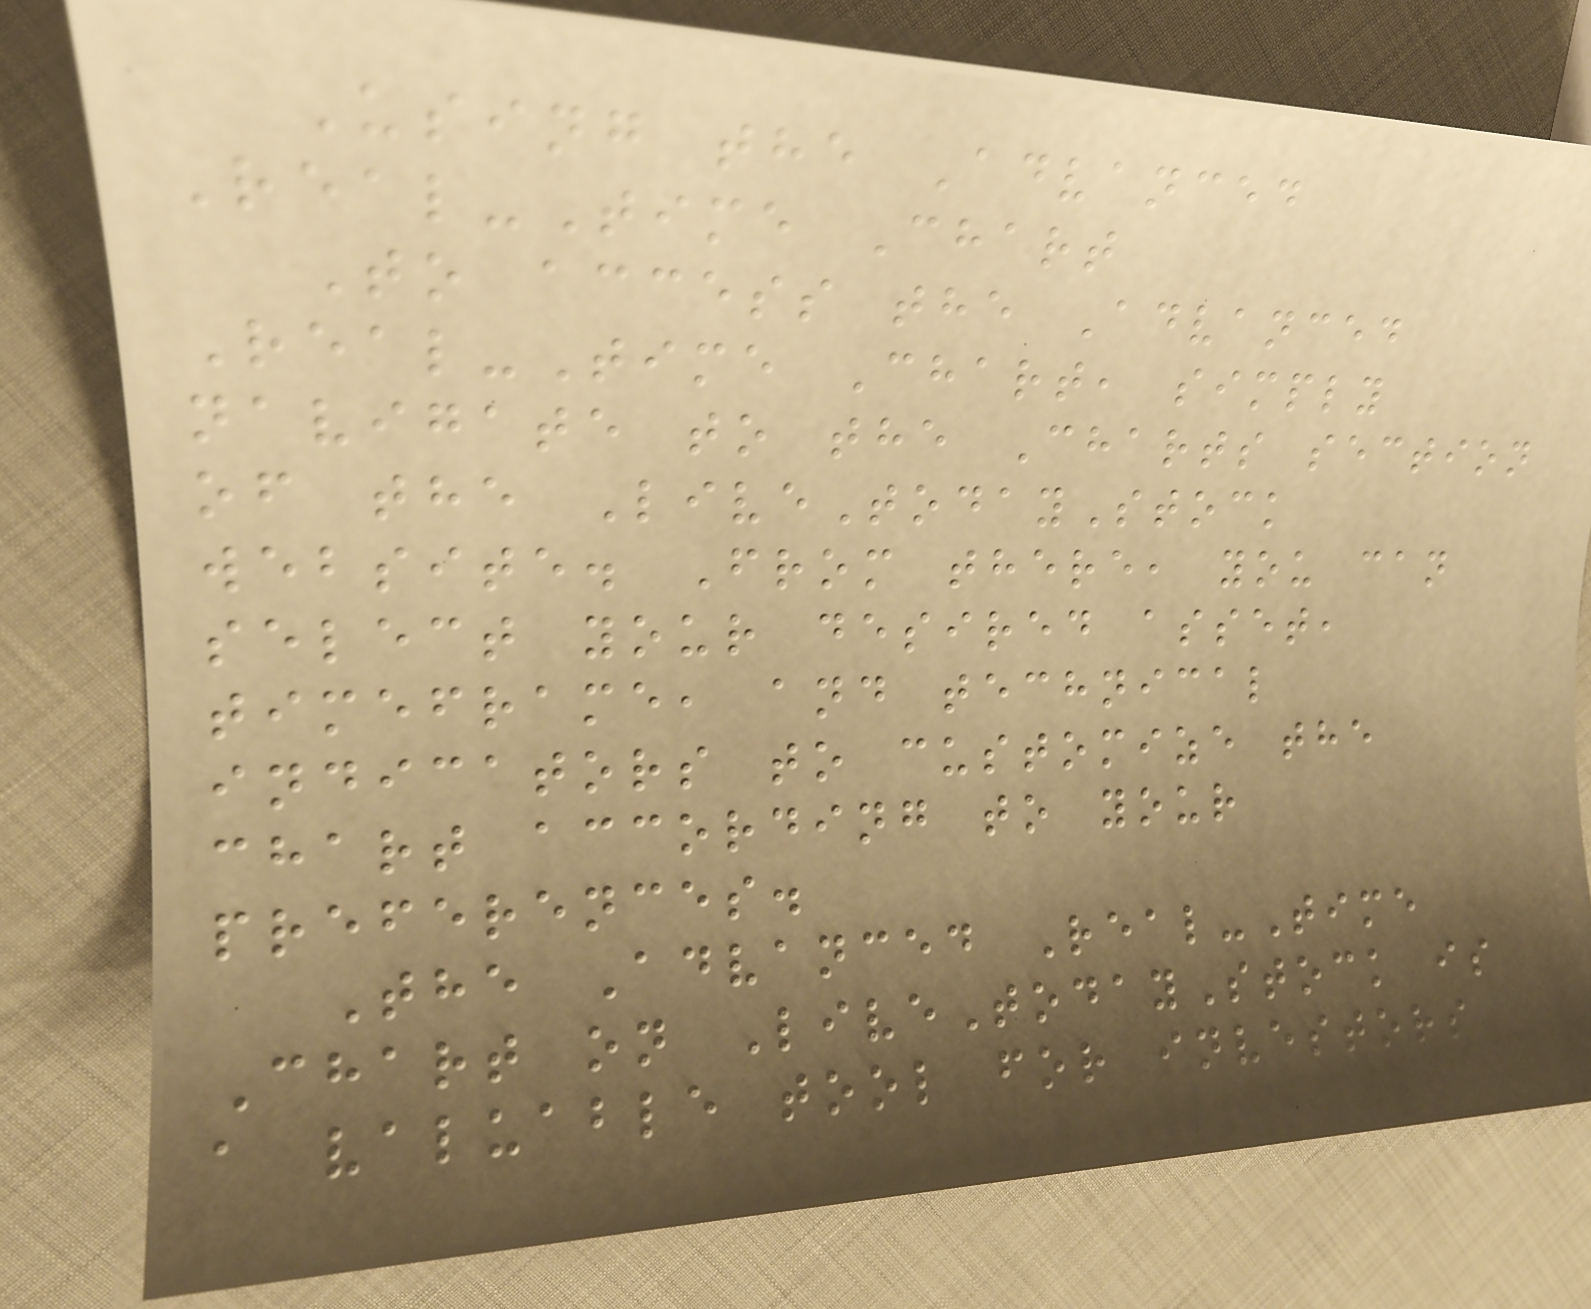Using the Advanced
Real-Time Chart
To access the Advanced
Real-Time Chart, simply
navigate to the Charts section
of the LiveTodayStock
website. From there, you can
select your desired asset,
timeframe, and technical
indicators to customize the
chart according to your
preferences.
The Advanced Real-Time
Chart on LiveTodayStock is
a valuable tool for investors
